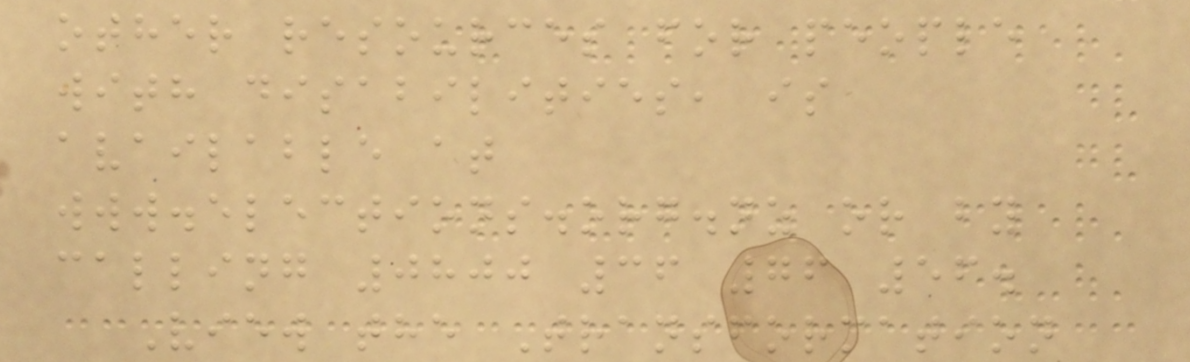other resources for people
with disabilities, is
available at
www.elections.org.nz or by
calling 0800 36 76 56.
View the Transformation
